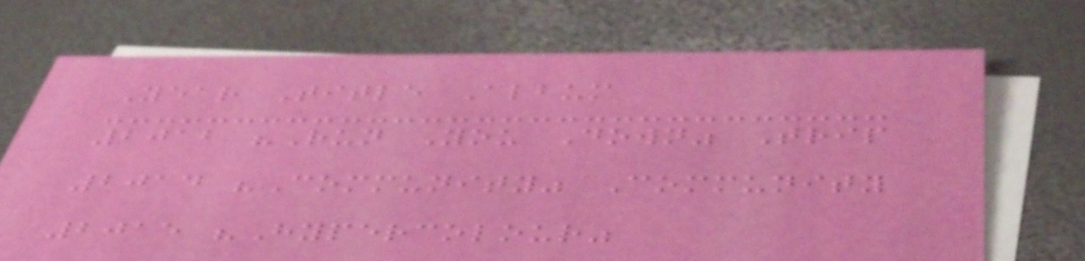Year Title Album
2012 "Run You Down" Trip
2014 "Community" Community
2015 "Hypercolour"
